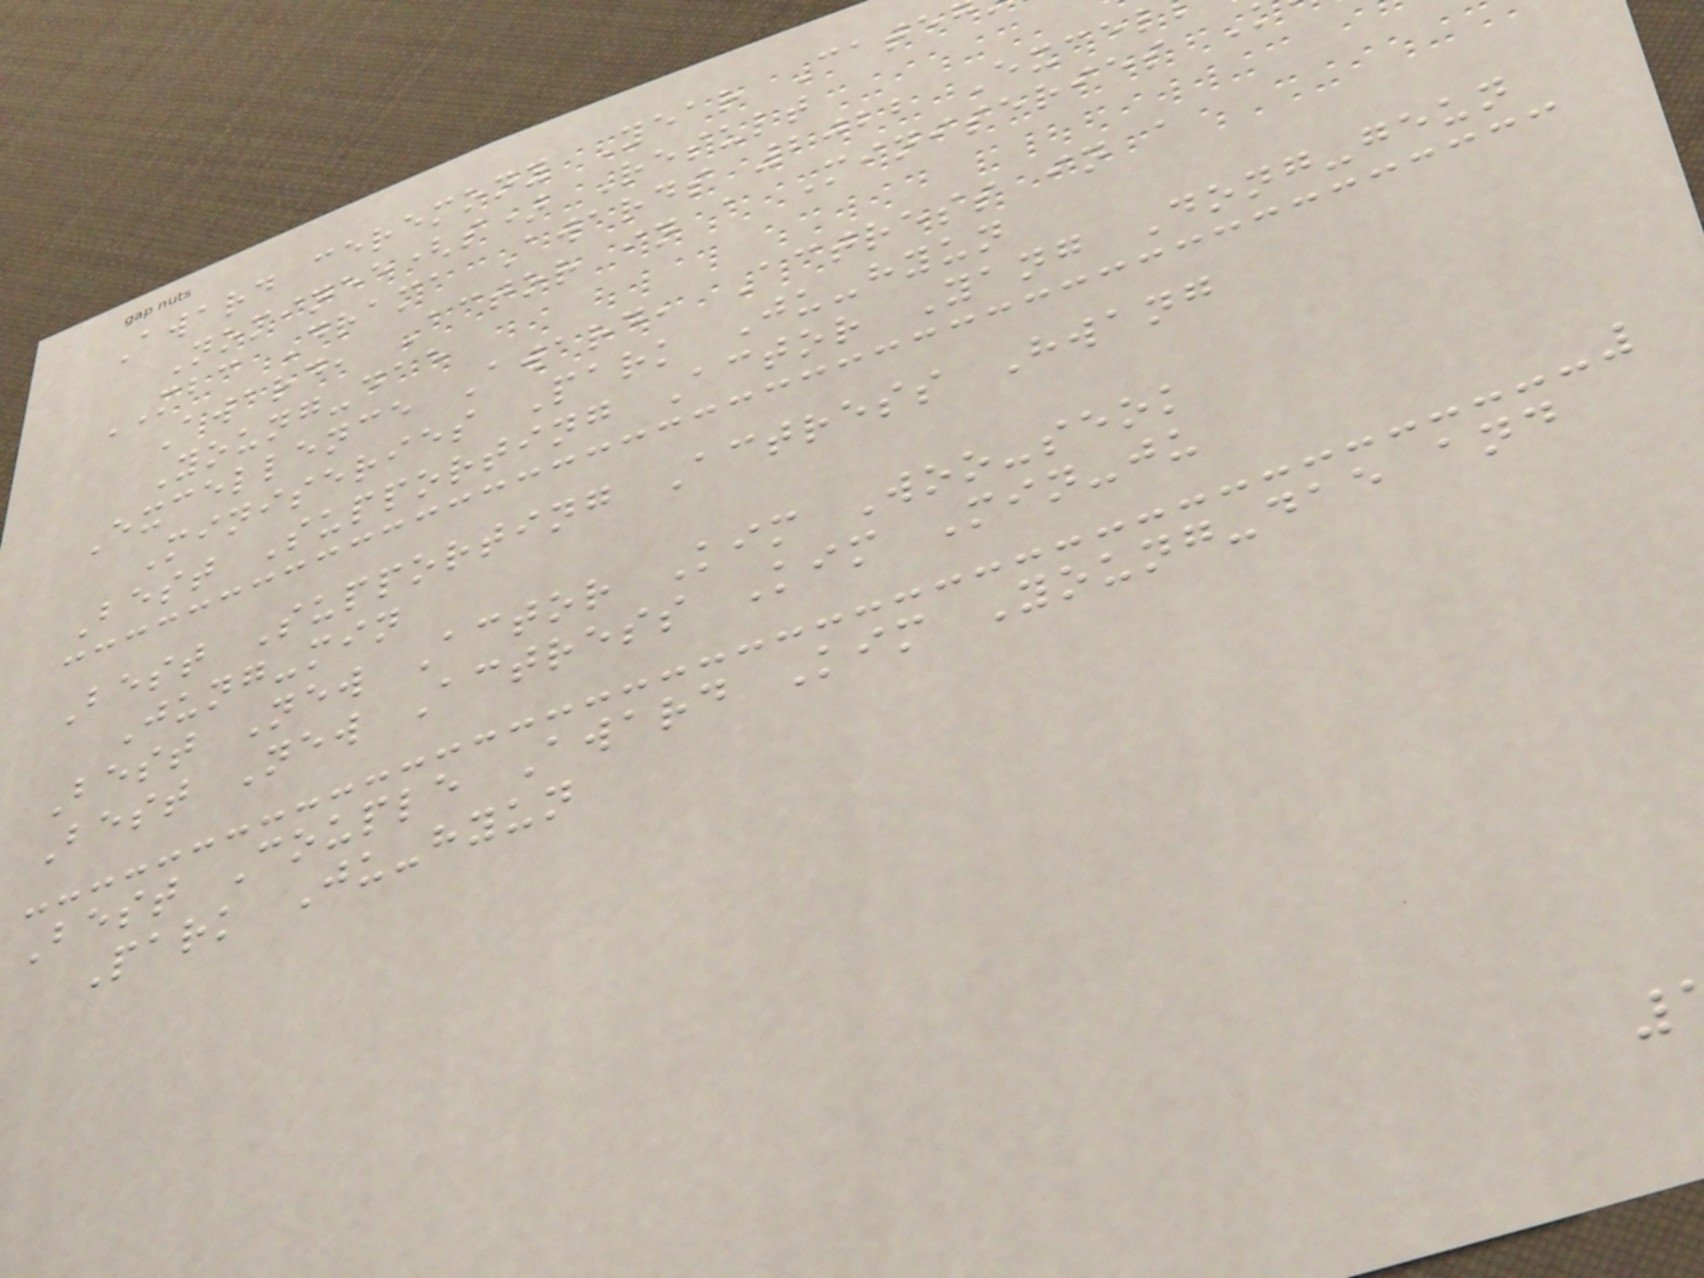Award ceremony Year Cate
Nominee(s) Result
MBC Drama Awards 2022 Excel
Award, Actor in a Miniseries
Young-dae
Excellence Award, Actress in a
Miniseries Park Ju-hyun
Best Supporting Actor Yang Dong-geun
Best Supporting Actress Hwang
Jung-min
Best New Actor Kim Woo-seok
Best New Actress Kim Min-ju
Best Couple Award Kim Young-dae and
Park Ju-hyun
